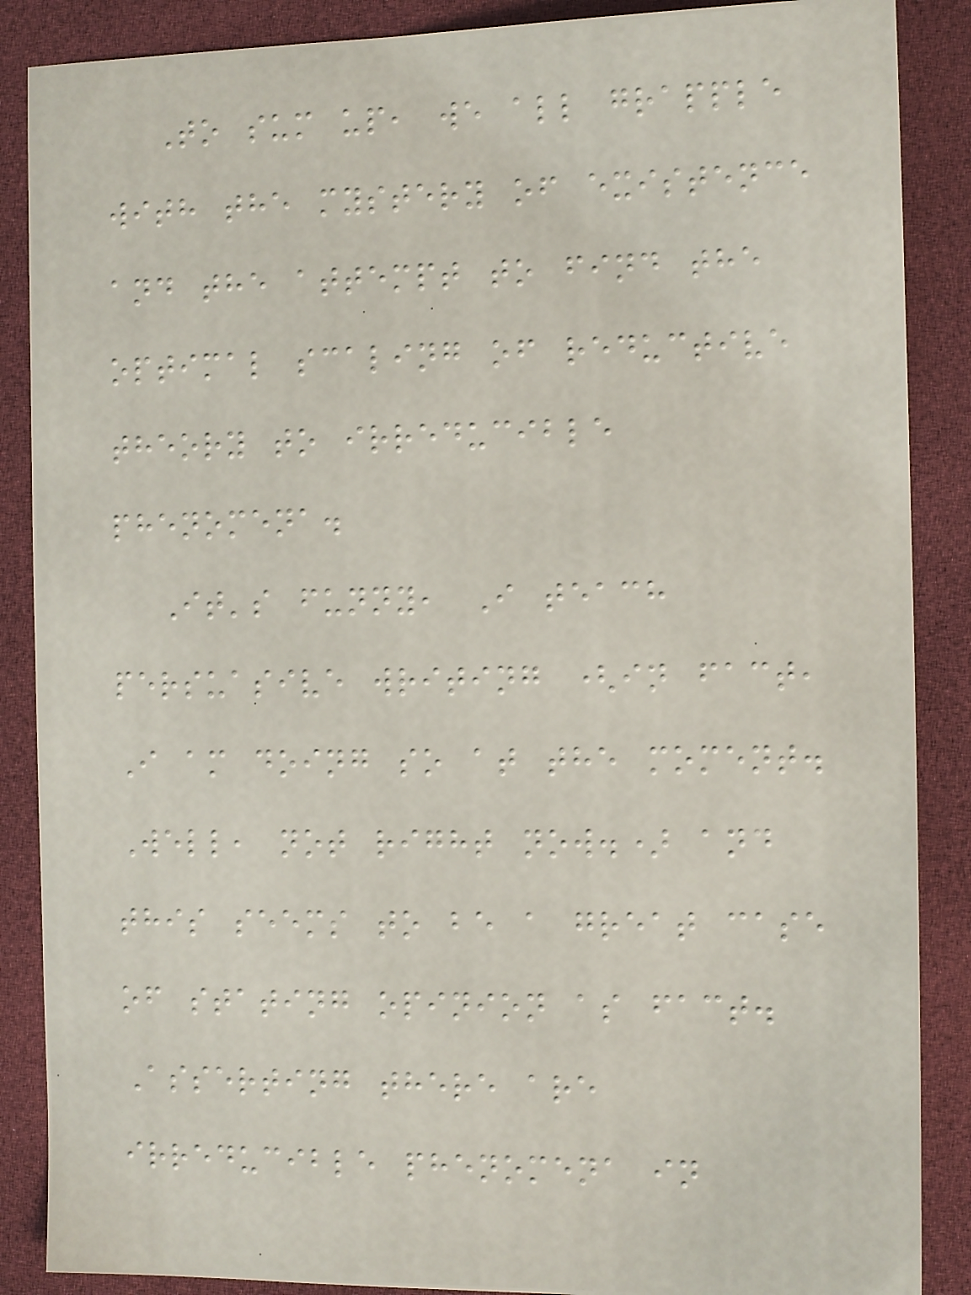To sum up, we all grapple
with the mystery of existence
and the attempt to find the
optimal scaling of reductive
theory to irreducible
phenomena.
It's funny, I teach
persuasive writing (in fact,
I am doing so at the moment.
Well, not right now.) and
this seems to be a great case
of stating opinion as fact.
Asserting there are
irreducible phenomena in
